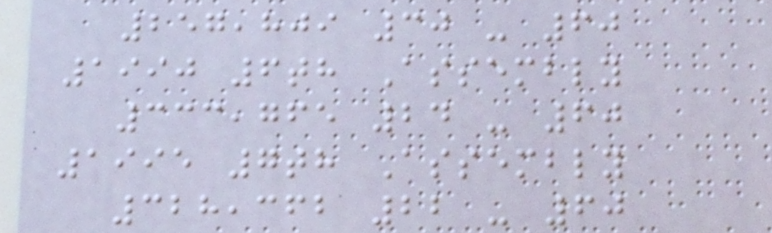257,809 30 - 60
1990 6th Assembly
333,765 24 - 60
1995 7th Assembly
328,362 22 - 60
